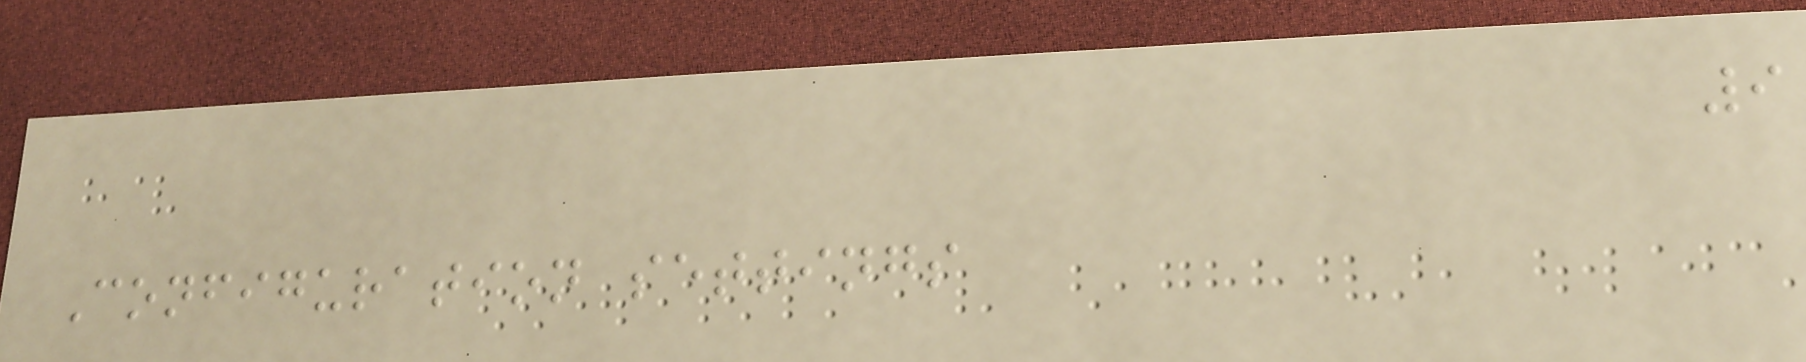9
Configuration settings
